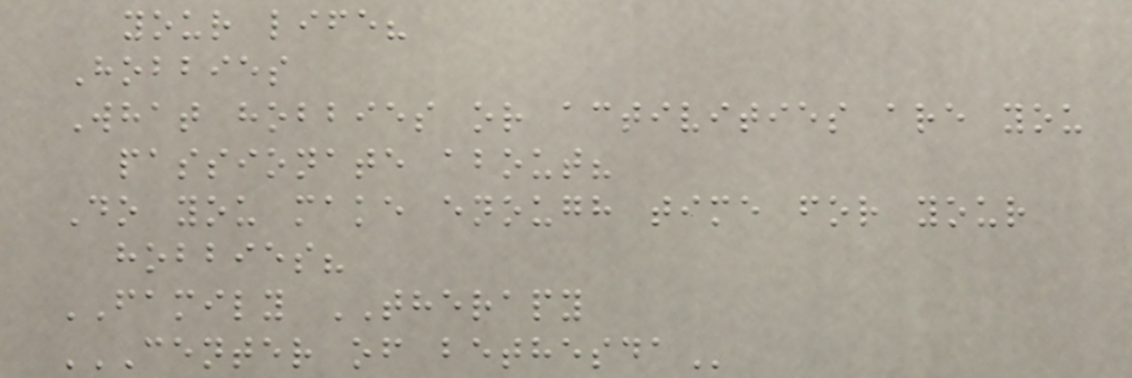your life?
Hobbies
What hobbies or activities are you
passionate about?
Do you make enough time for your
hobbies?
FAMILY THERAPY
CENTER OF BETHESDA
